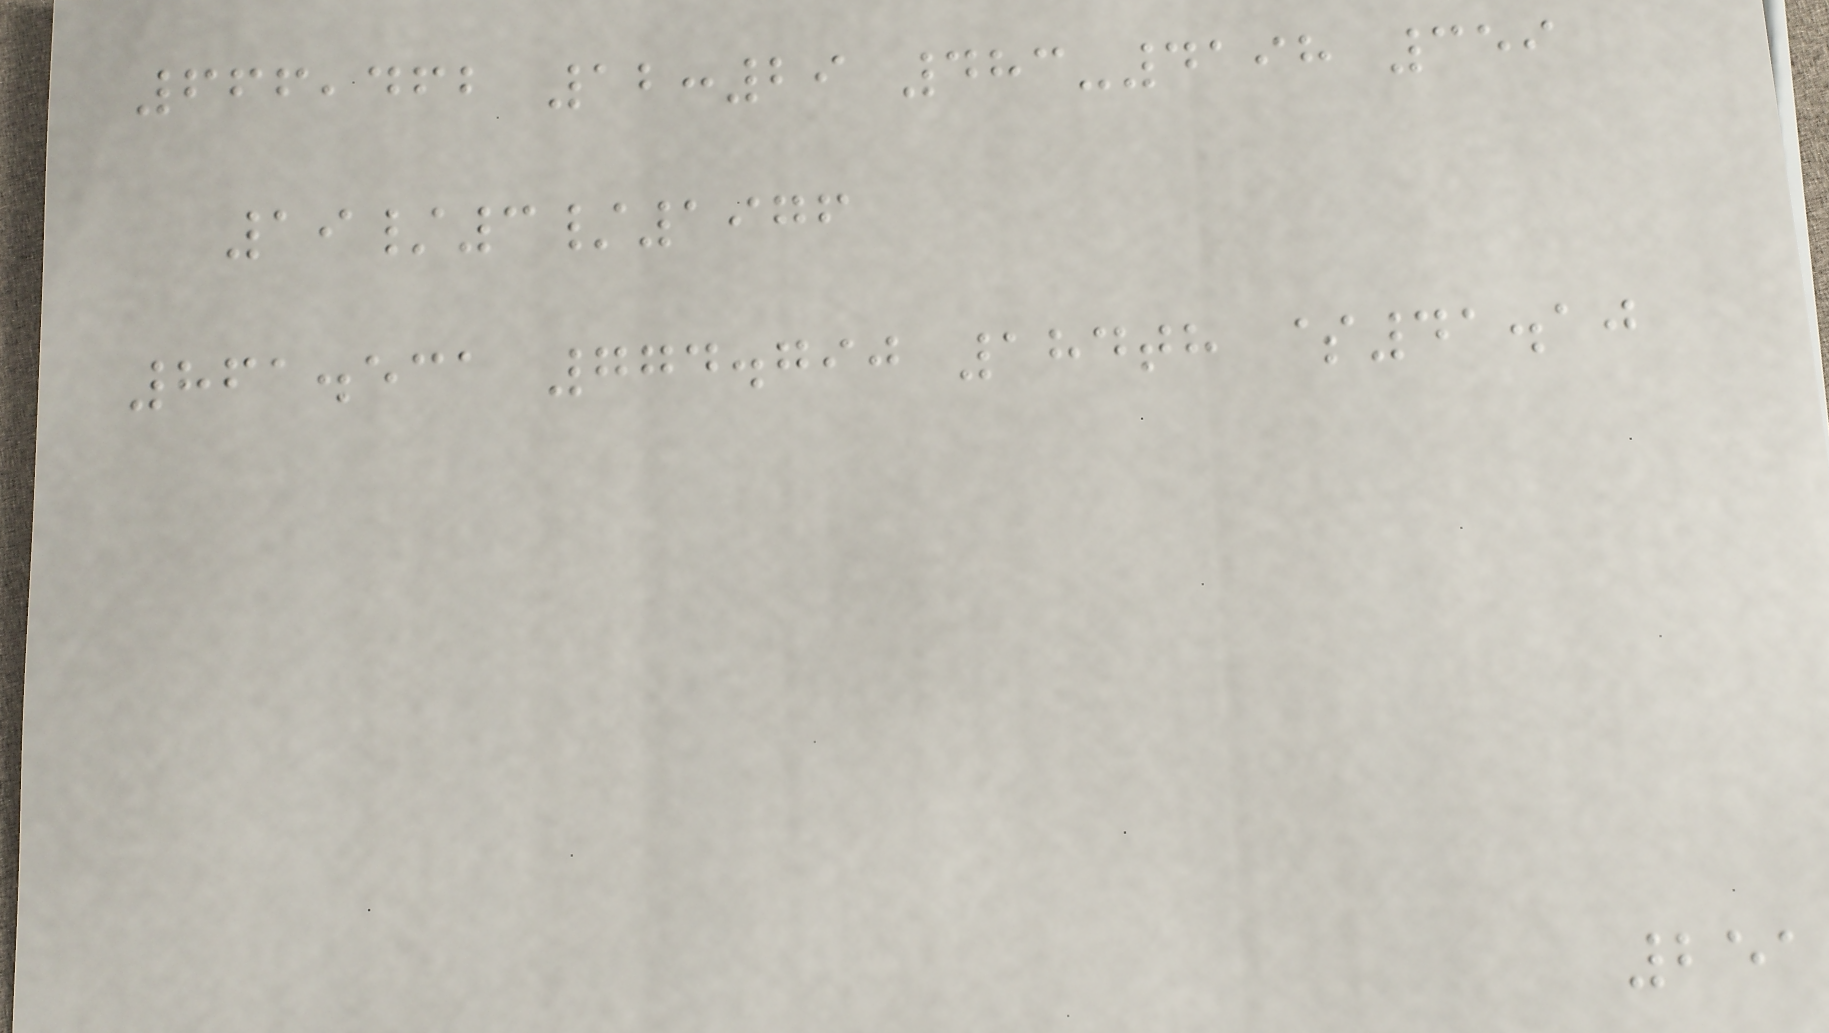666,462 12:29 483-4198 359
19/3/1976
861.531 774.790 184th $41.10
251
